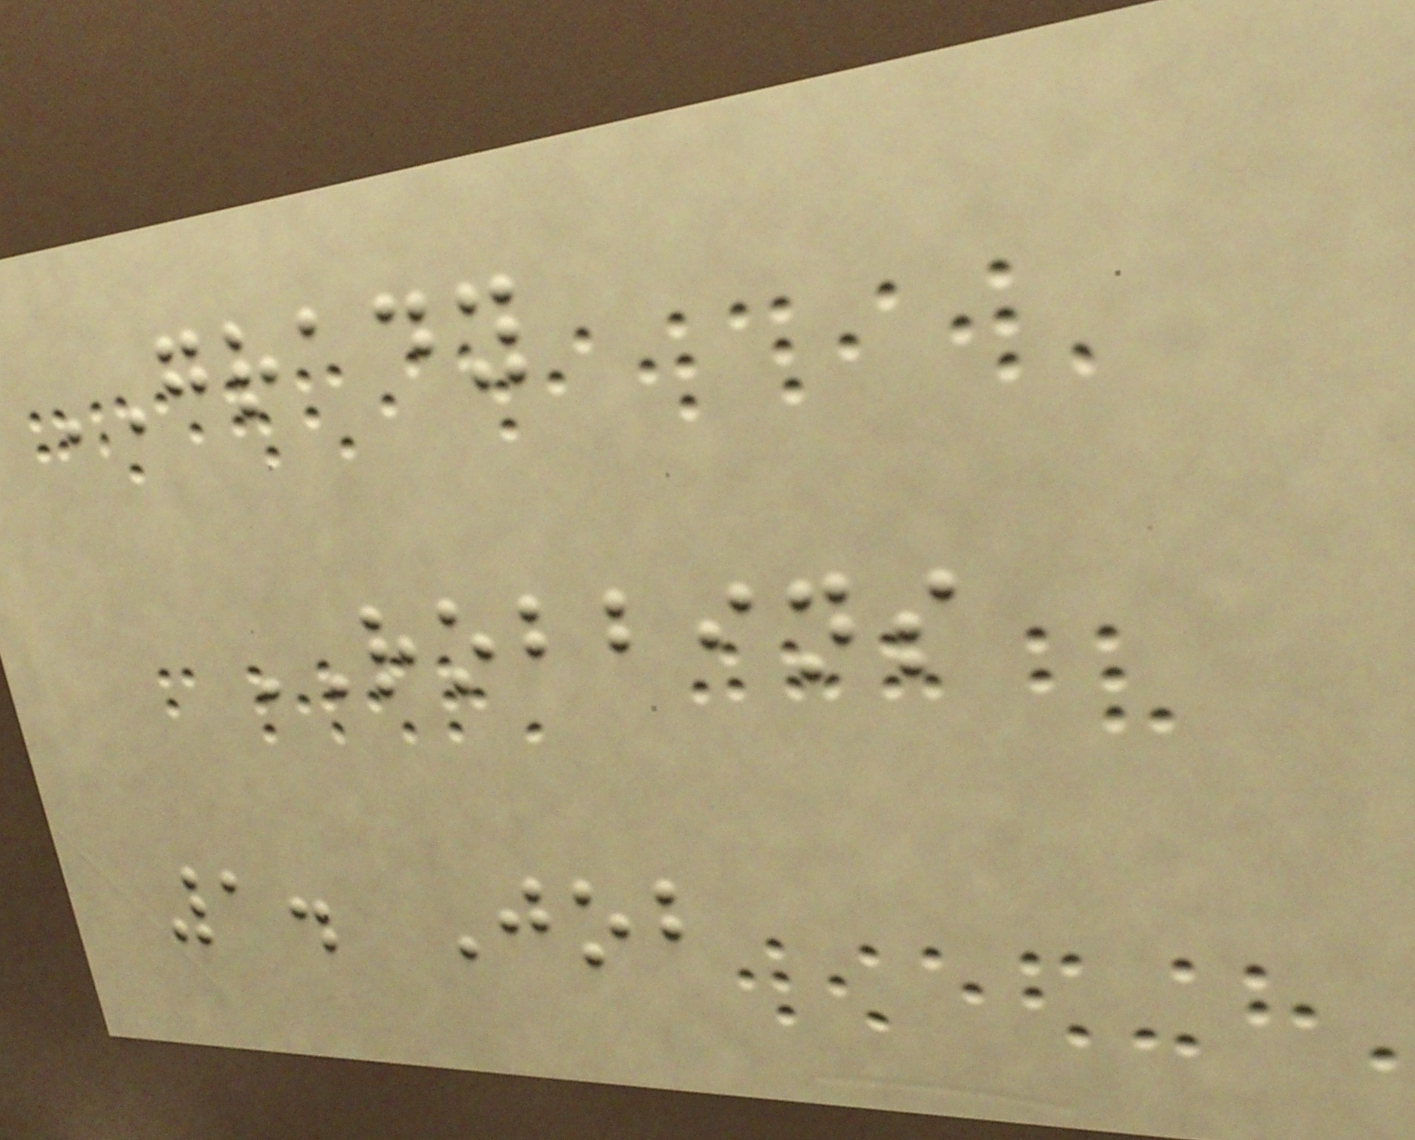GRADY
ROBBINS
1. Job
